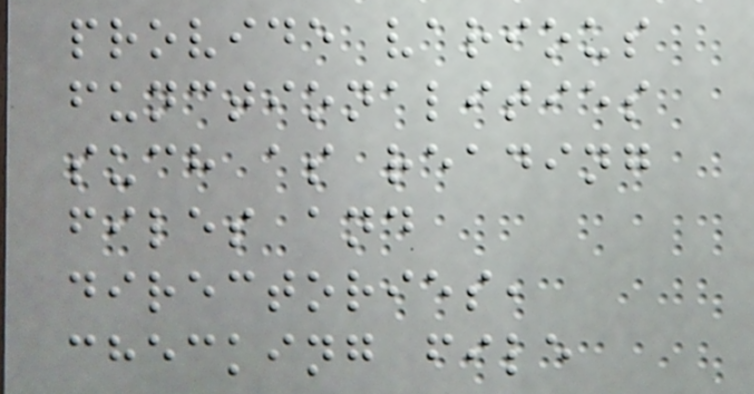provide various
functionalities
such as reading
files and
directories,
checking file
